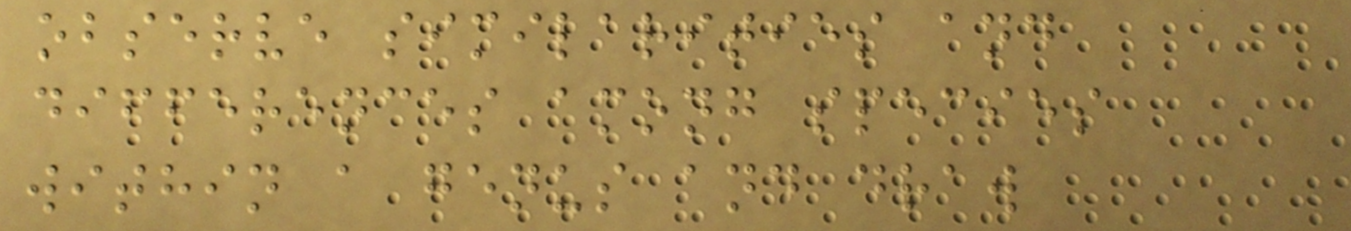observe similarities and
differences among species
within a genus and draw
